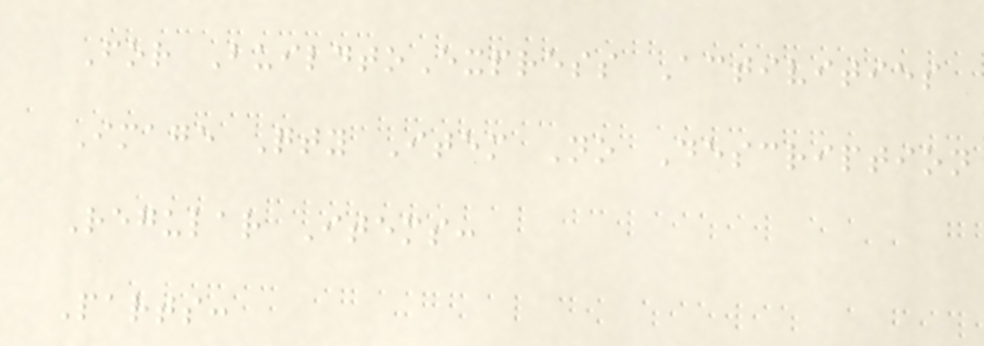For BuildtoExpress Activities
Image Qty Item No Description
Regular Items:
Parts:
